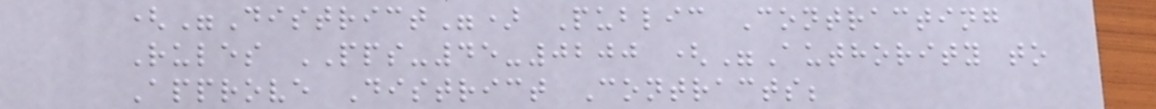("District") Public Contracting
Rules PPS-45-0200 ("Authority to
Approve District Contracts;
